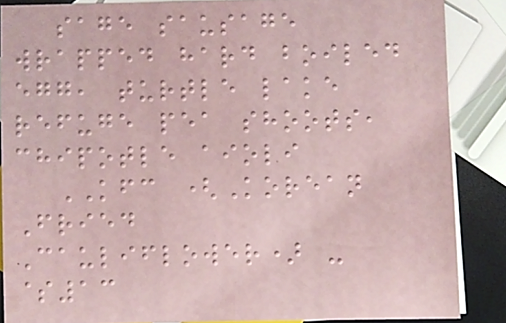sage sausage
wrapped hard boiled
egg, turtle lake
refuge pea shoots,
chipotle aioli
KFC (Korean
Fried
Cauliflower) -
$13
